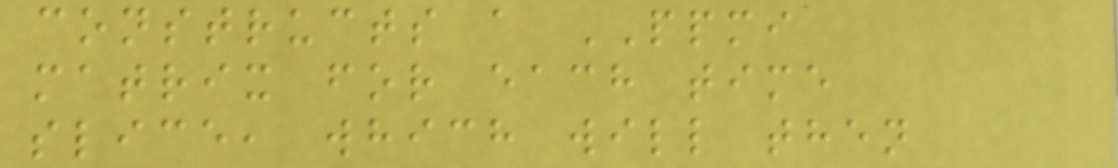constructs a PPMI
matrix for each time
slice, which will then
